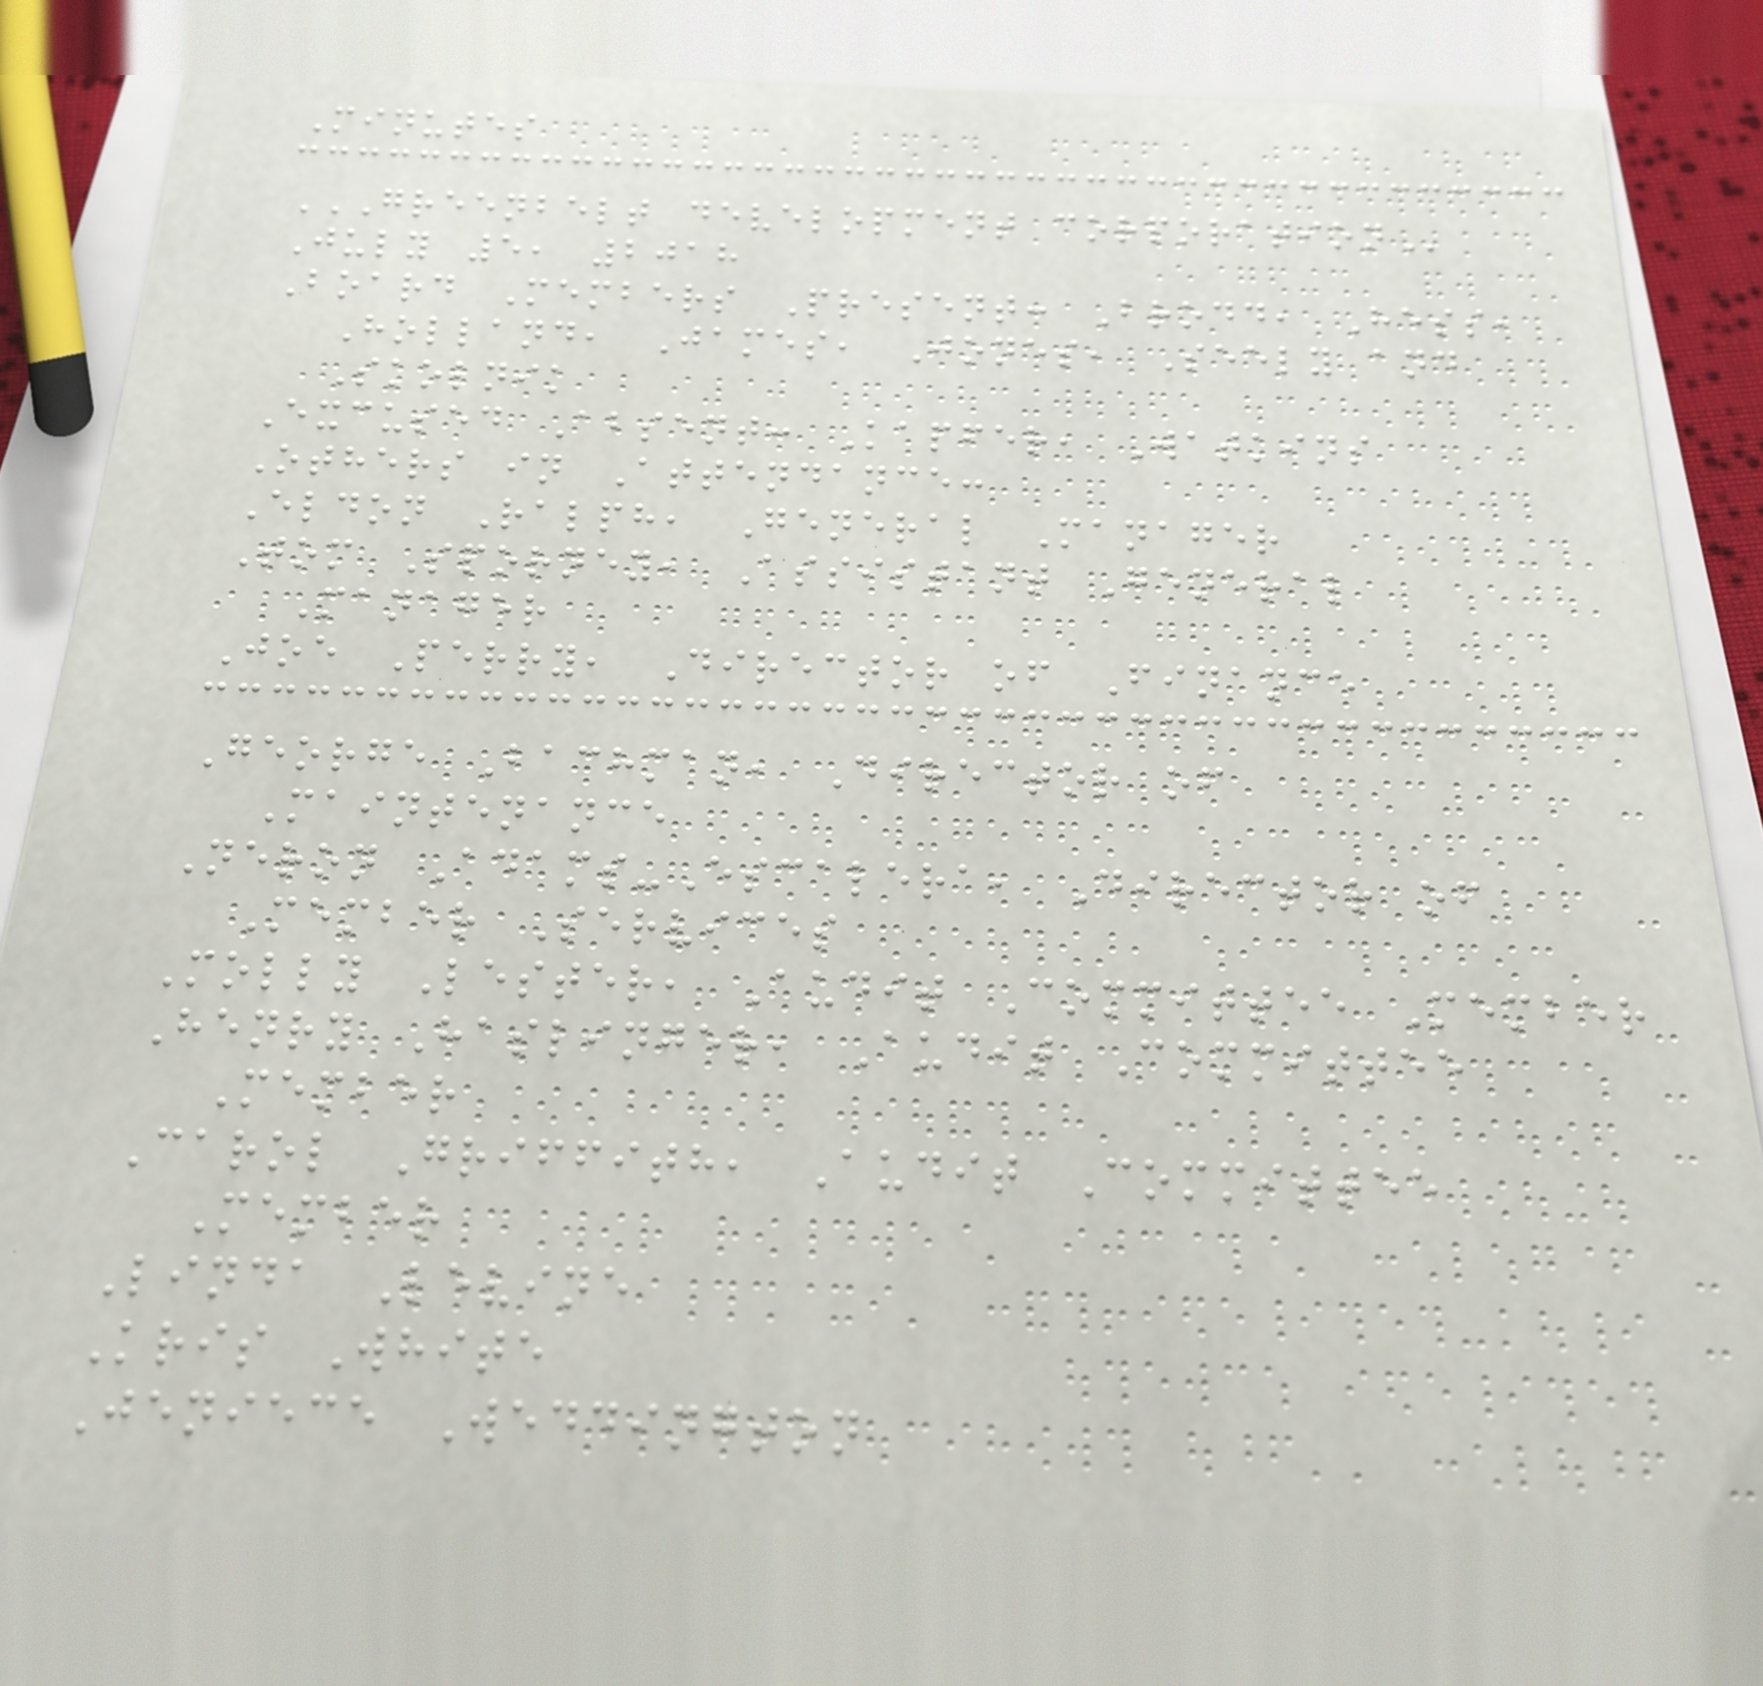Minutes
GREENBELT DEVELOPMENT CORPORATION
July 5, 2018
Board Members Present: Brodd, Hess,
Holland, James, Jones, Seely and
Skolnik
Excused Absent: Kapfer, Watkins
Others in Attendance:
Eldon Ralph, General Manager
Tom Sporney, Assistant General
Manager
Joe Perry, Director of Finance
George Bachman, Director of
Maintenance
Neron Adams-Escalera, Director of
Member Services
Molly Lester, Audit Committee Member
Henry Haslinger, Audit Committee
Member
Carol Griffith, Audit Committee
Member
Linda Levine
Kris White
Jeniece Weddington
